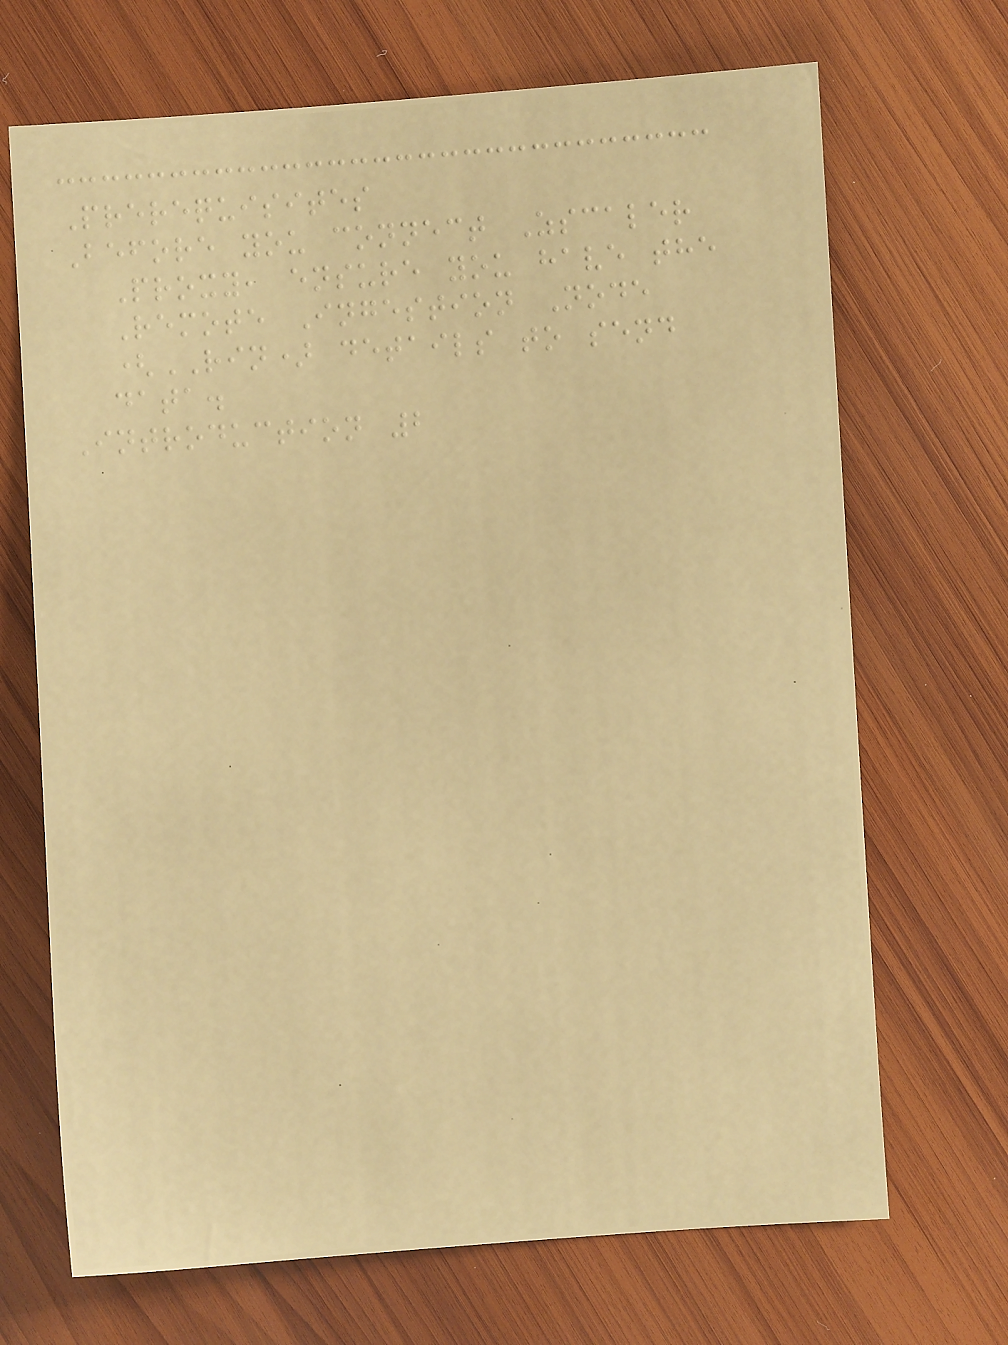Prerequisites
Before you connect Zscaler
Proxy, ensure you have the
Remote Ingestion Node
(RIN) details to send
data.
Introduction 2
